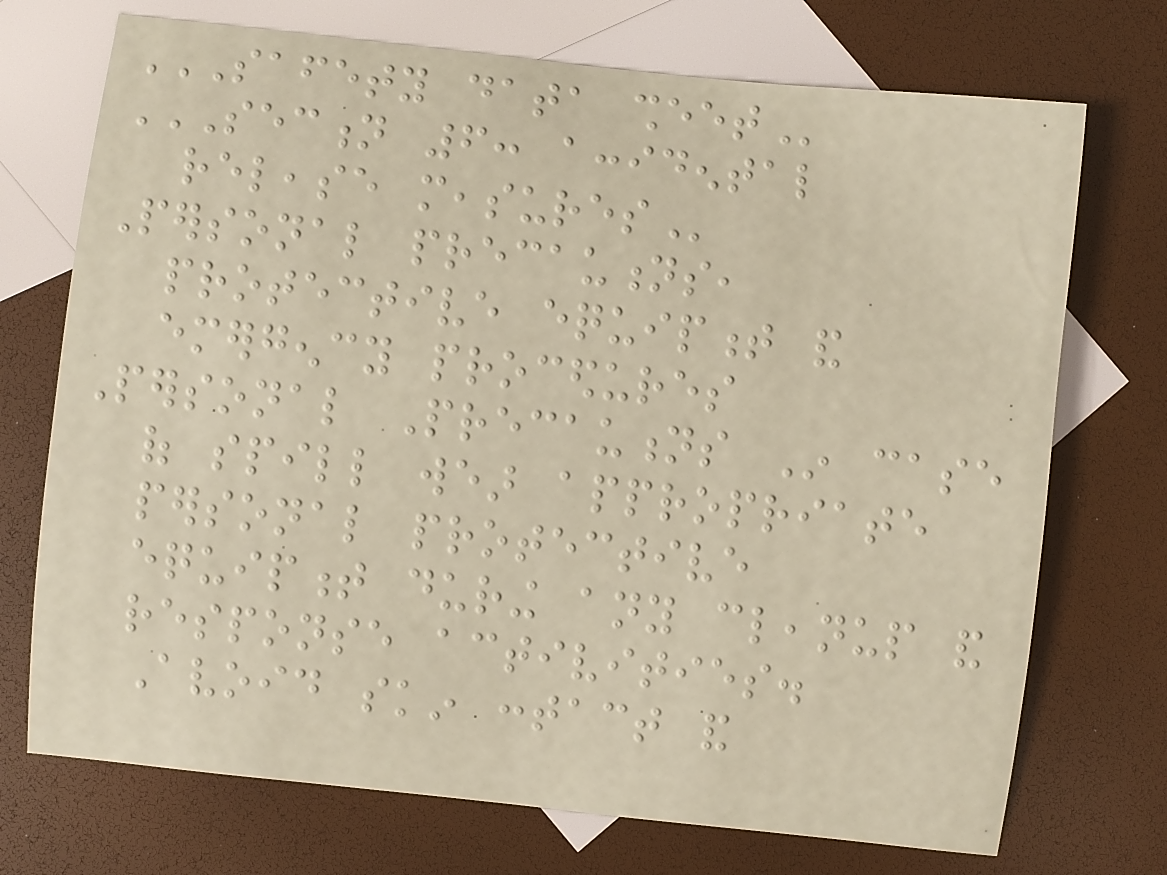SAFETY DATA SHEET
SECTION 6: ACCIDENTAL
RELEASE MEASURES
Personal precautions,
protective equipment and
emergency procedures
Personal Precautions In case
of spill wear appropriate
personal protective
equipment during any cleanup and
response activities.
Avoid skin contact and
